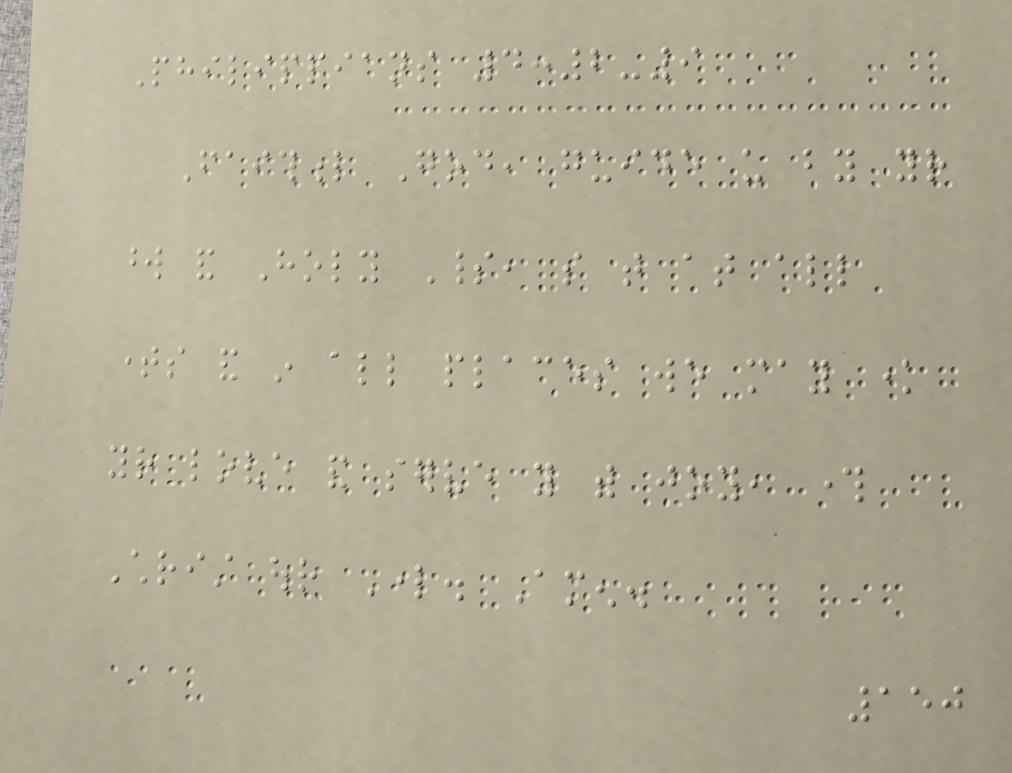Philippians 4:2-9
Faithful God, guide us by your
word and Holy Spirit, so that at all
times and in all places we may know
your love and serve you with joy, through
Christ our Lord. Amen.
150
